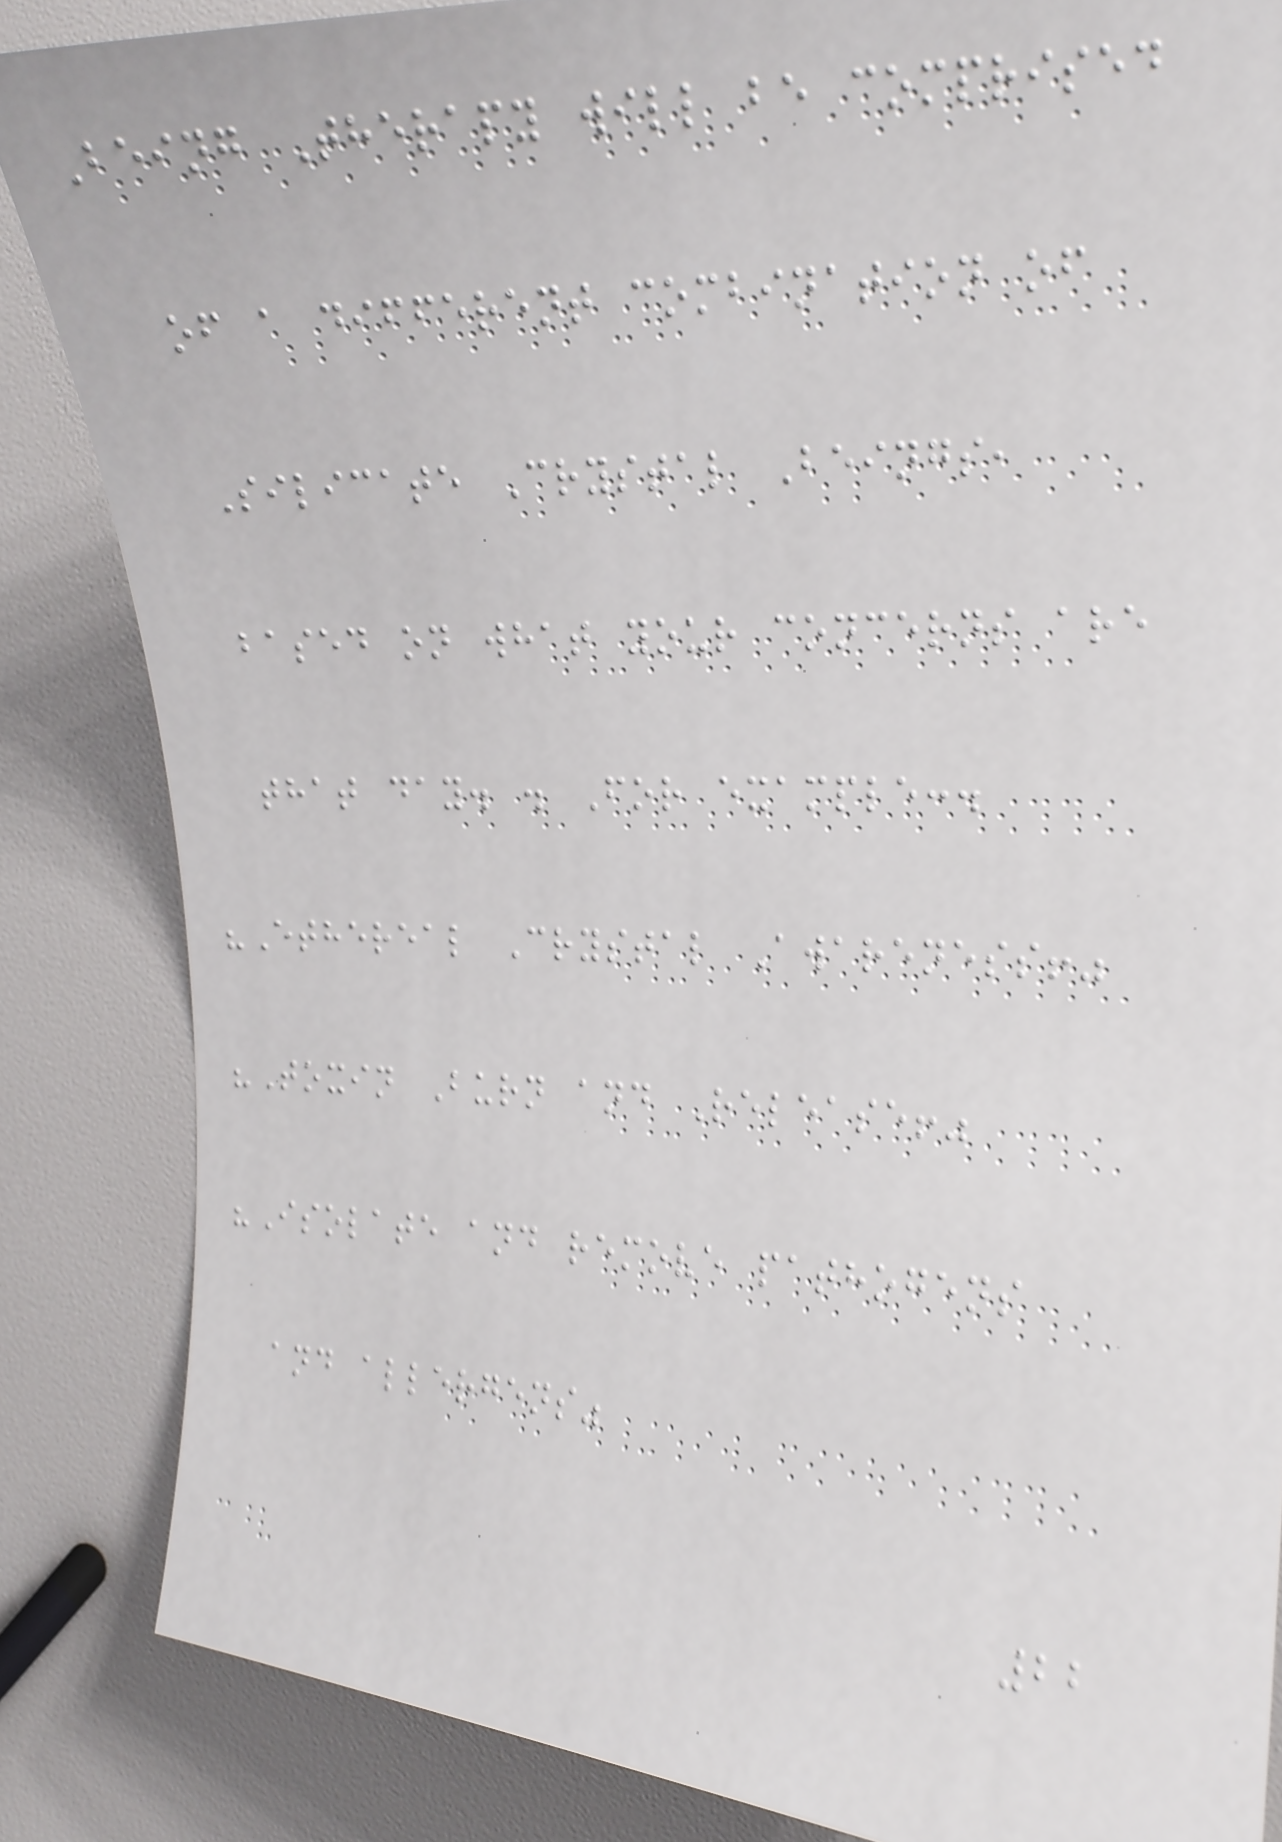Being Therapy will be comprised
of a different combination of
Silicate Crystal Beings,
based on what your concerns are
that day. . For example:.
"Ethereal Crystal Awareness!"
"Toxin Burn and Release!"
"Isolate and remove pathogens
and allergens"
22
